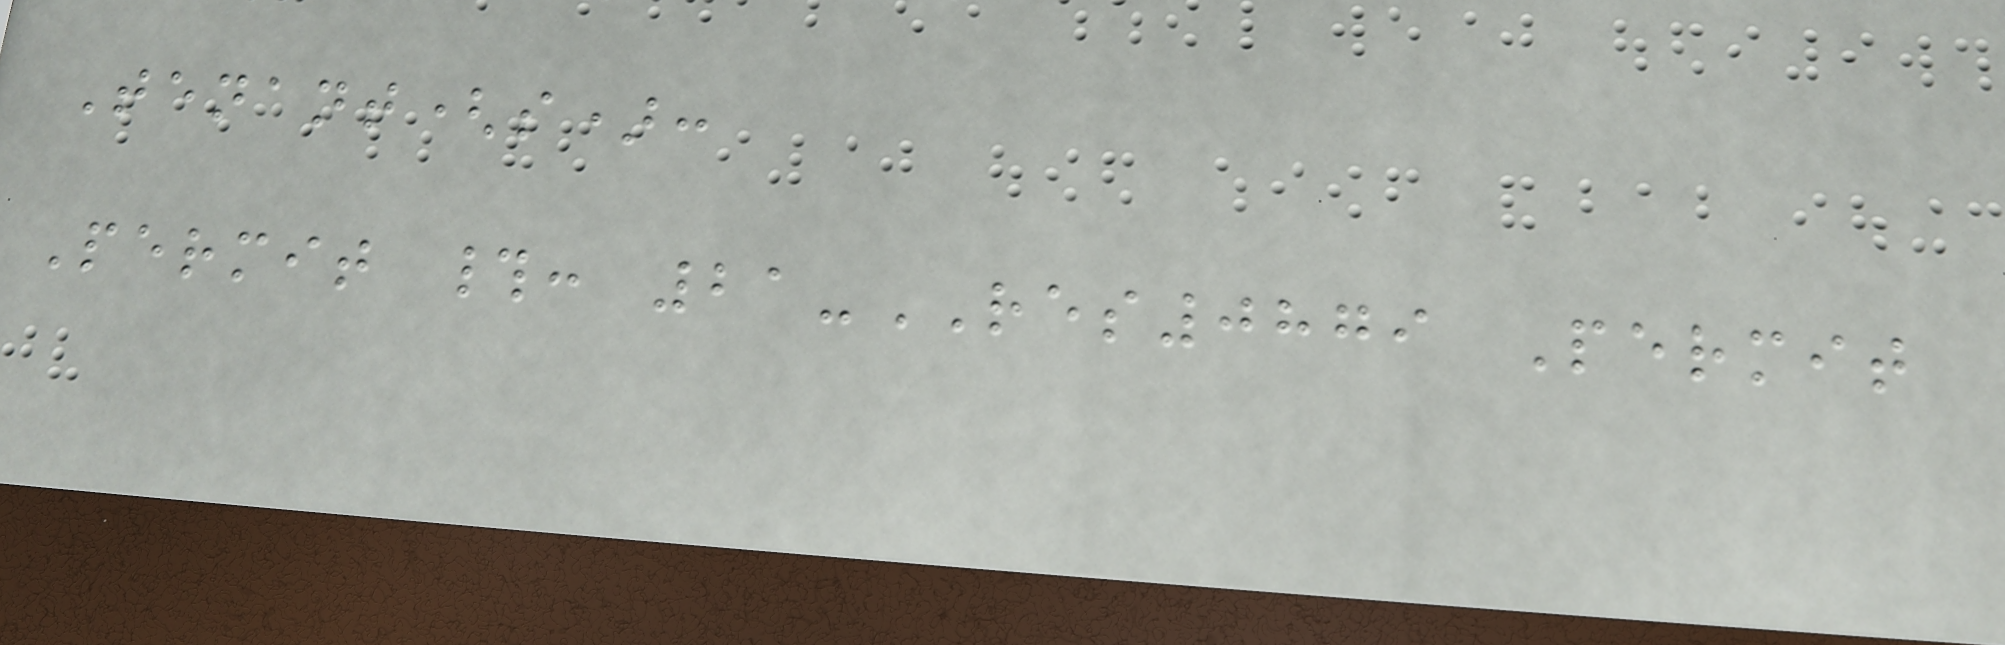Tenant(s):
Permit #: 21-RES0879 Permit
